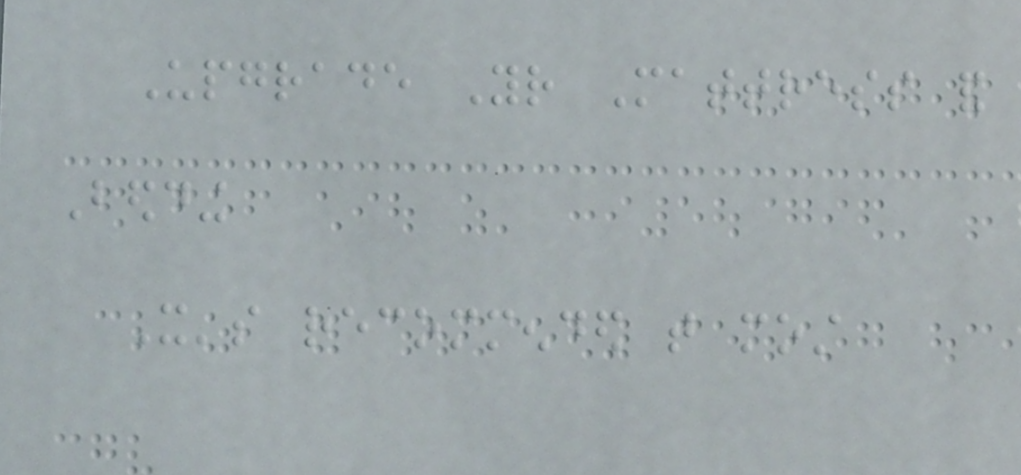Upgrade Your Mattress and
Bedding
It's recommended that most
